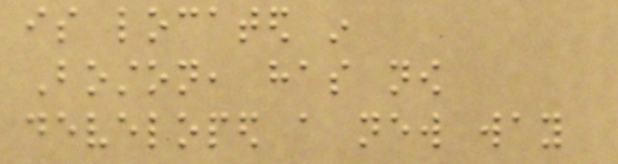is located in
Boston, has now
developed a new way
